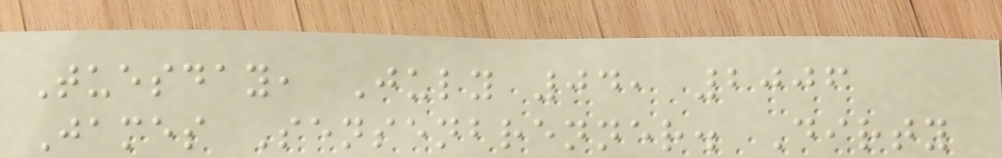Tuesday, July 04, 2006
James Sensenbrenner. Dirty
